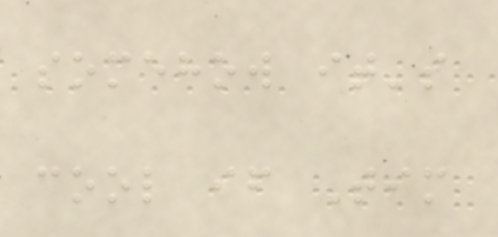somehow it's
cool if Tim
